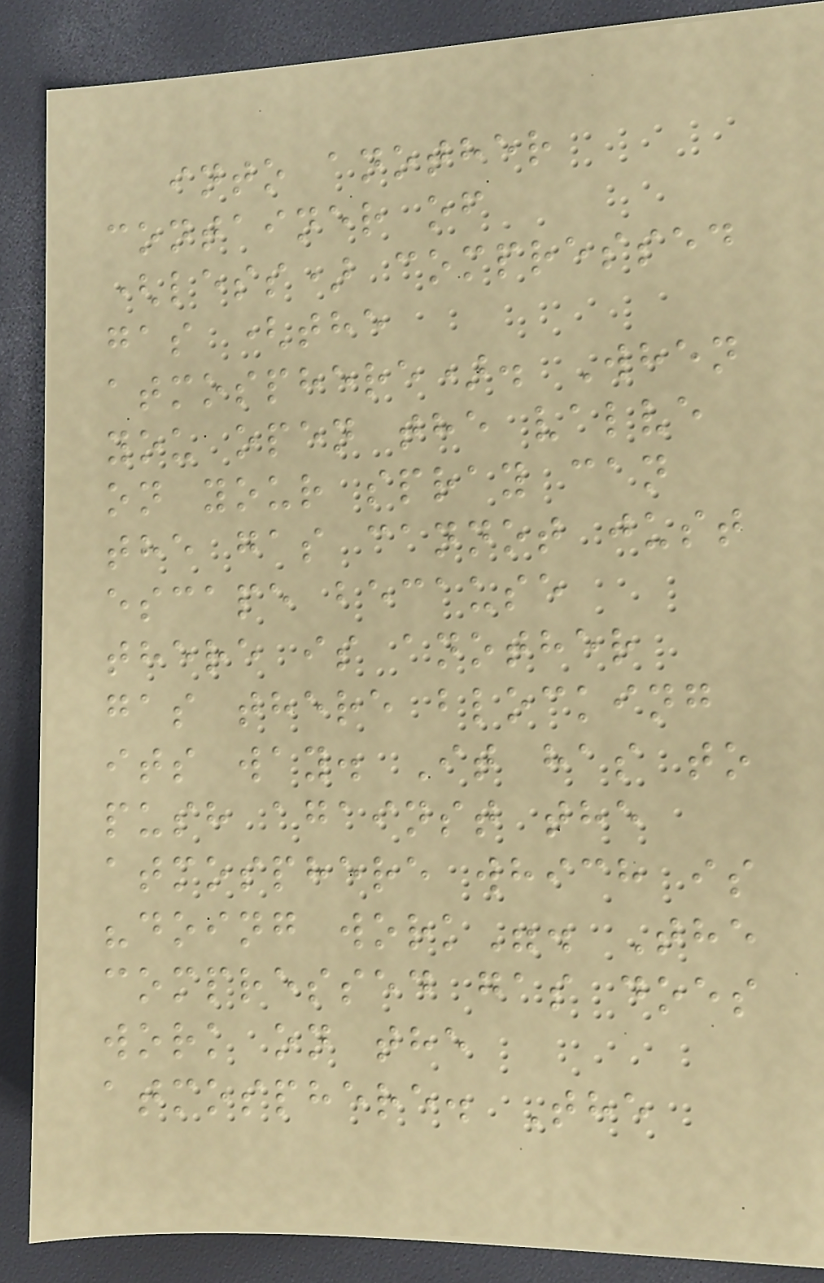into another
container of
(less) compressed
gas (the
atmosphere). When
you open the valve
on your spray can
the gas cannot just
escape because
there is another
gas there blocking
its way. It has to
push against the
atmosphere which is
"doing work". The
compressed gas does
work on the
atmosphere. The
